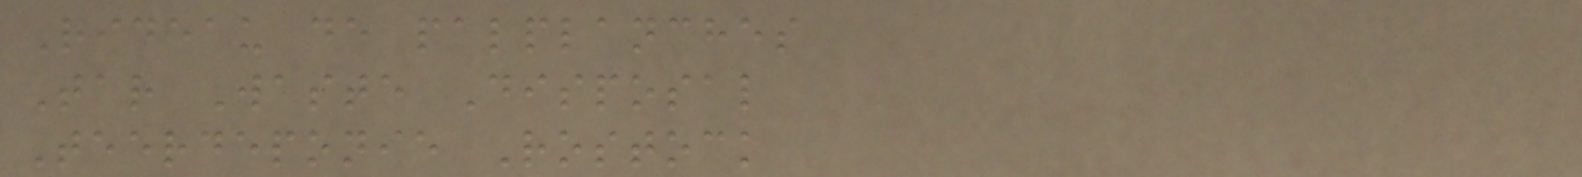Rideau de palplanches
Tar Waste Disposal
Teerdeponie Rostock
